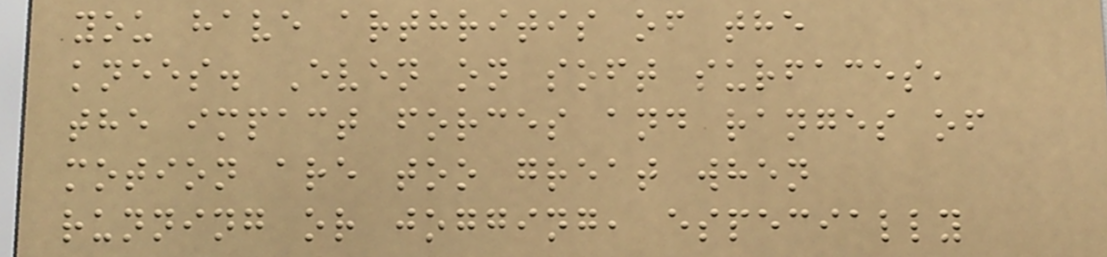you have arthritis of the
knees. Even on soft surfaces,
the impact forces and ranges of
motion are too great when
running or jogging, especially
